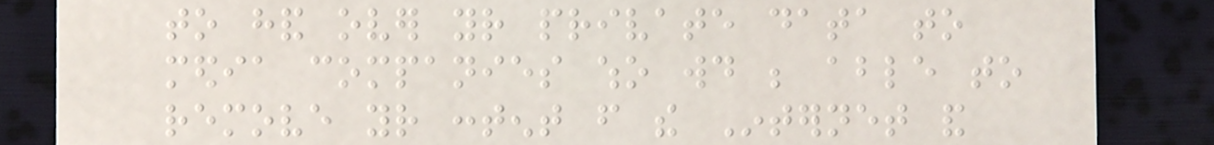to hand over your private data to
media companies who would be able to
remove your content from the Internet and
